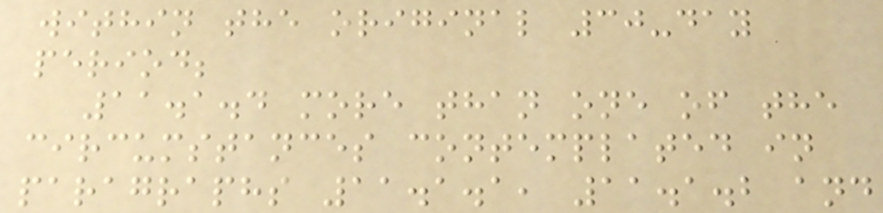within the original 30-day
period;
11.1.4 more than one of the
circumstances contemplated in
paragraphs 11.1.1, 11.1.2 and
